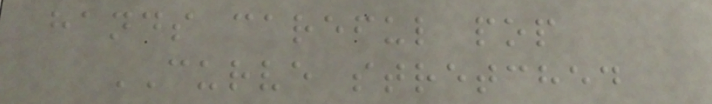hands careful pop
CURVE stretched
